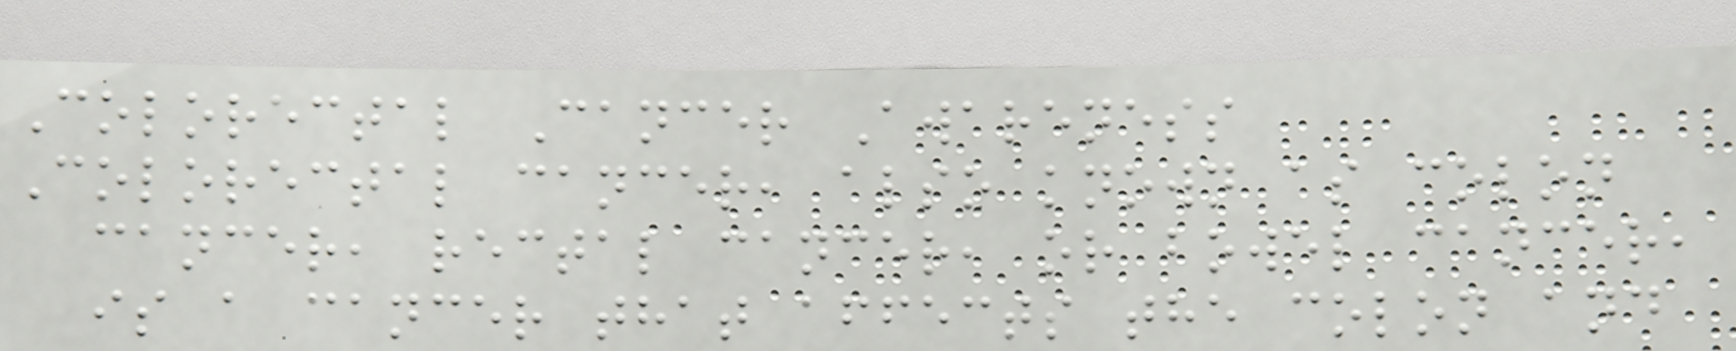Colorectal Cancer Awareness
Colorectal cancer, also known as colon
cancer, rectal cancer, or bowel cancer,
is a cancer that affects the colon and
